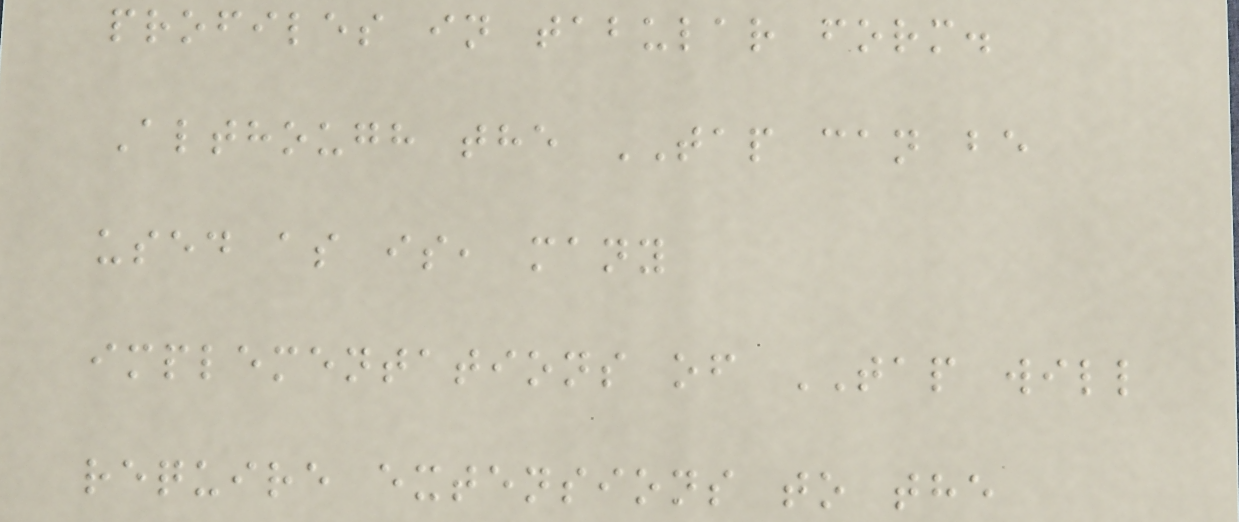profiles in tabular form.
Although the TAP can be
used as is, many
implementations of TAP will
require extensions to the
